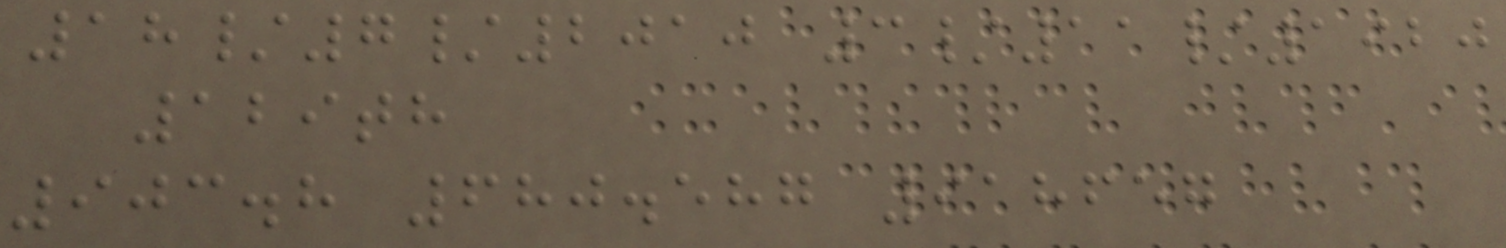18/7/2010 3/11/1920
129th
903.8 680.587 918657
